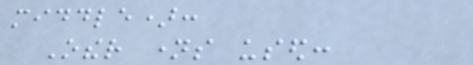middle):
Other names used:
